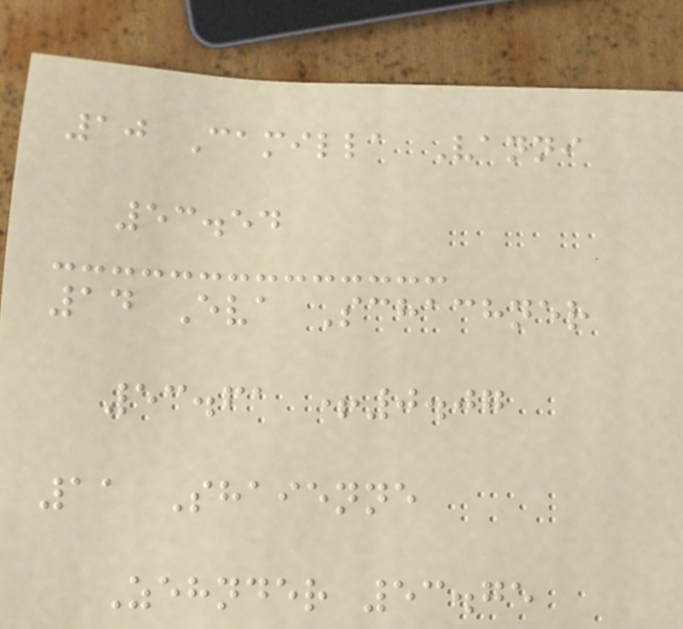10 Camilla Vanni
53.54
14 Eva Schachner
53.61 +0.07
11 Shaienne
Zehnder 53.75
